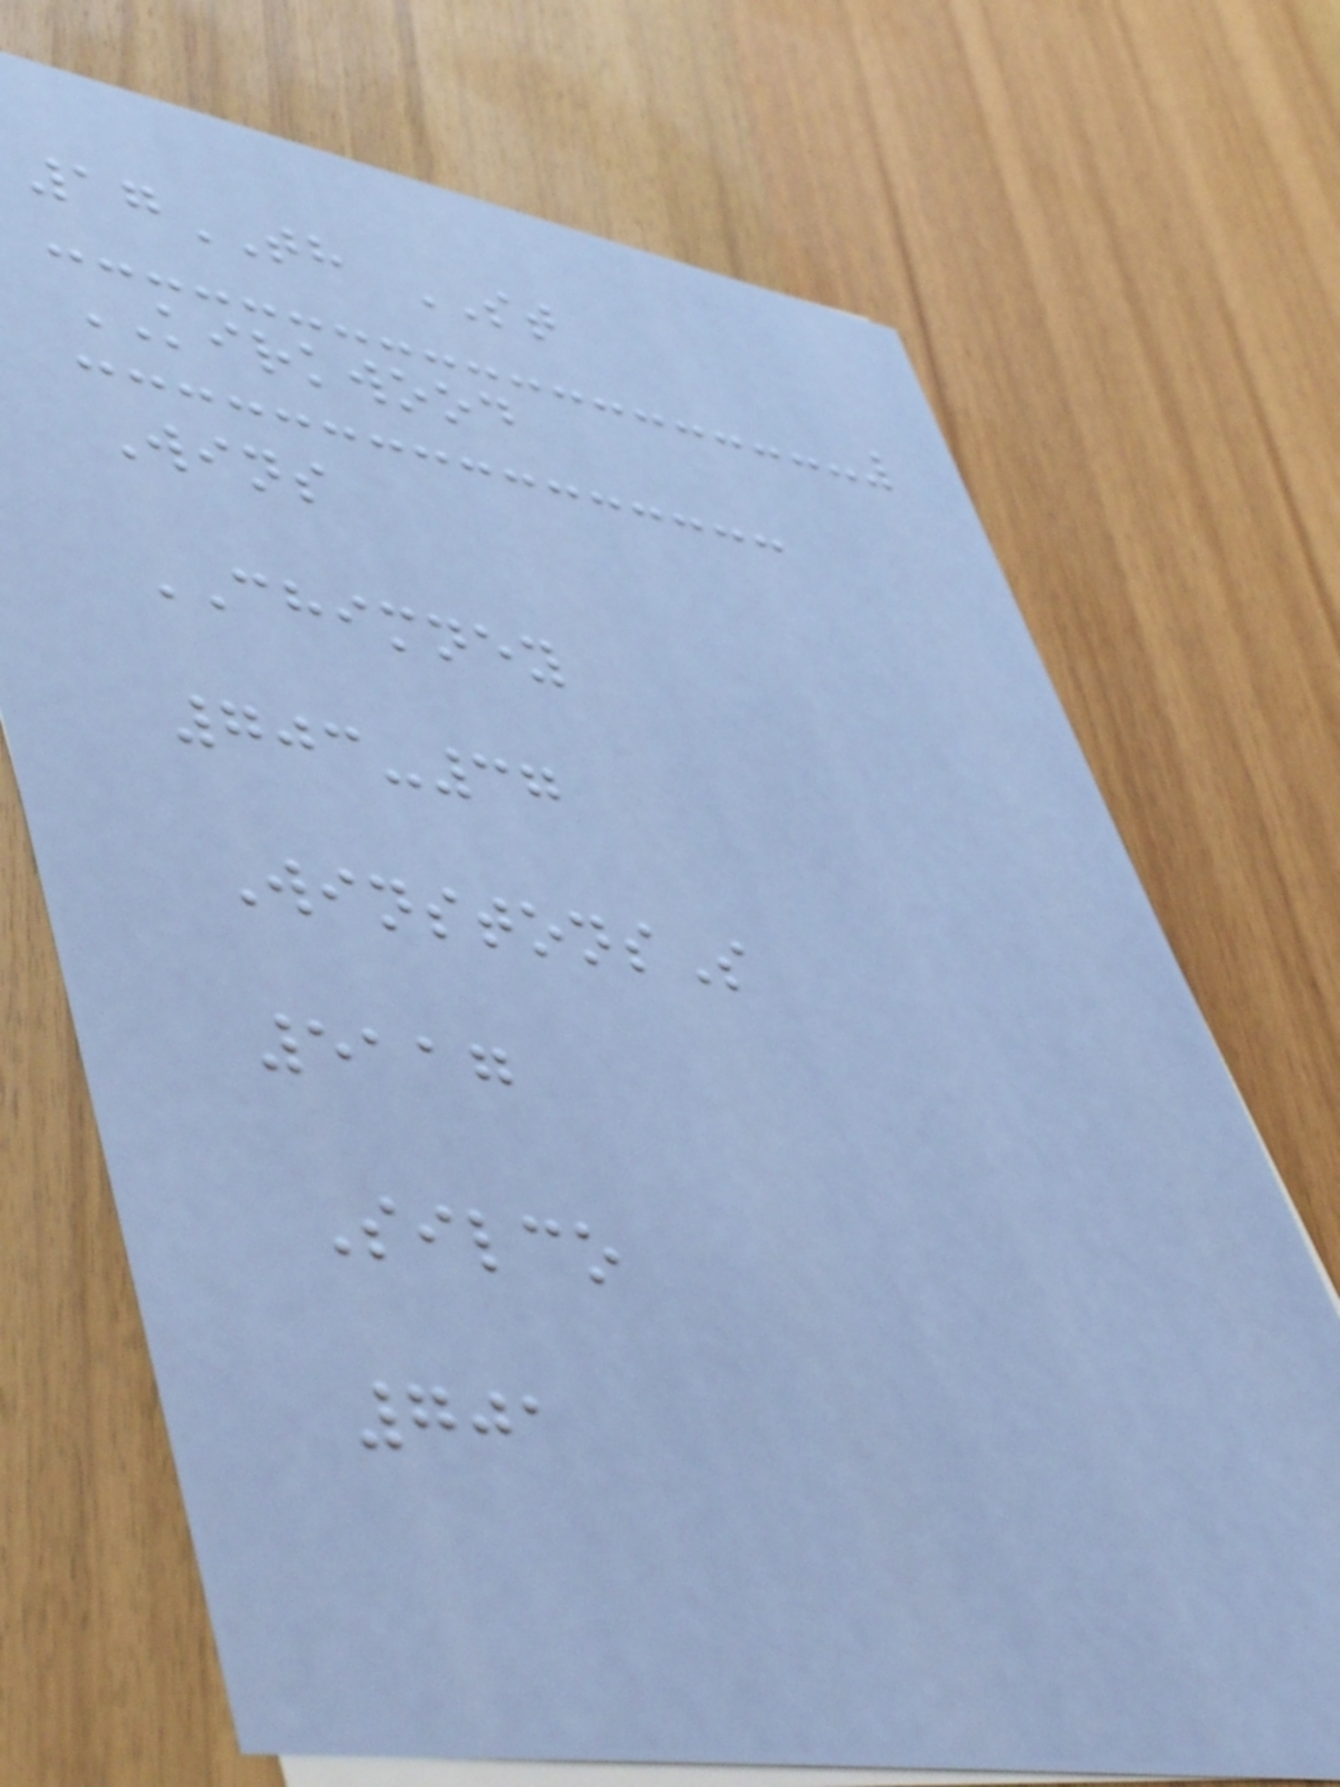17TH ST
KIRKWOOD
Wins
CHIMNEY
703-37
WinstonsS
5117
Silco
701
